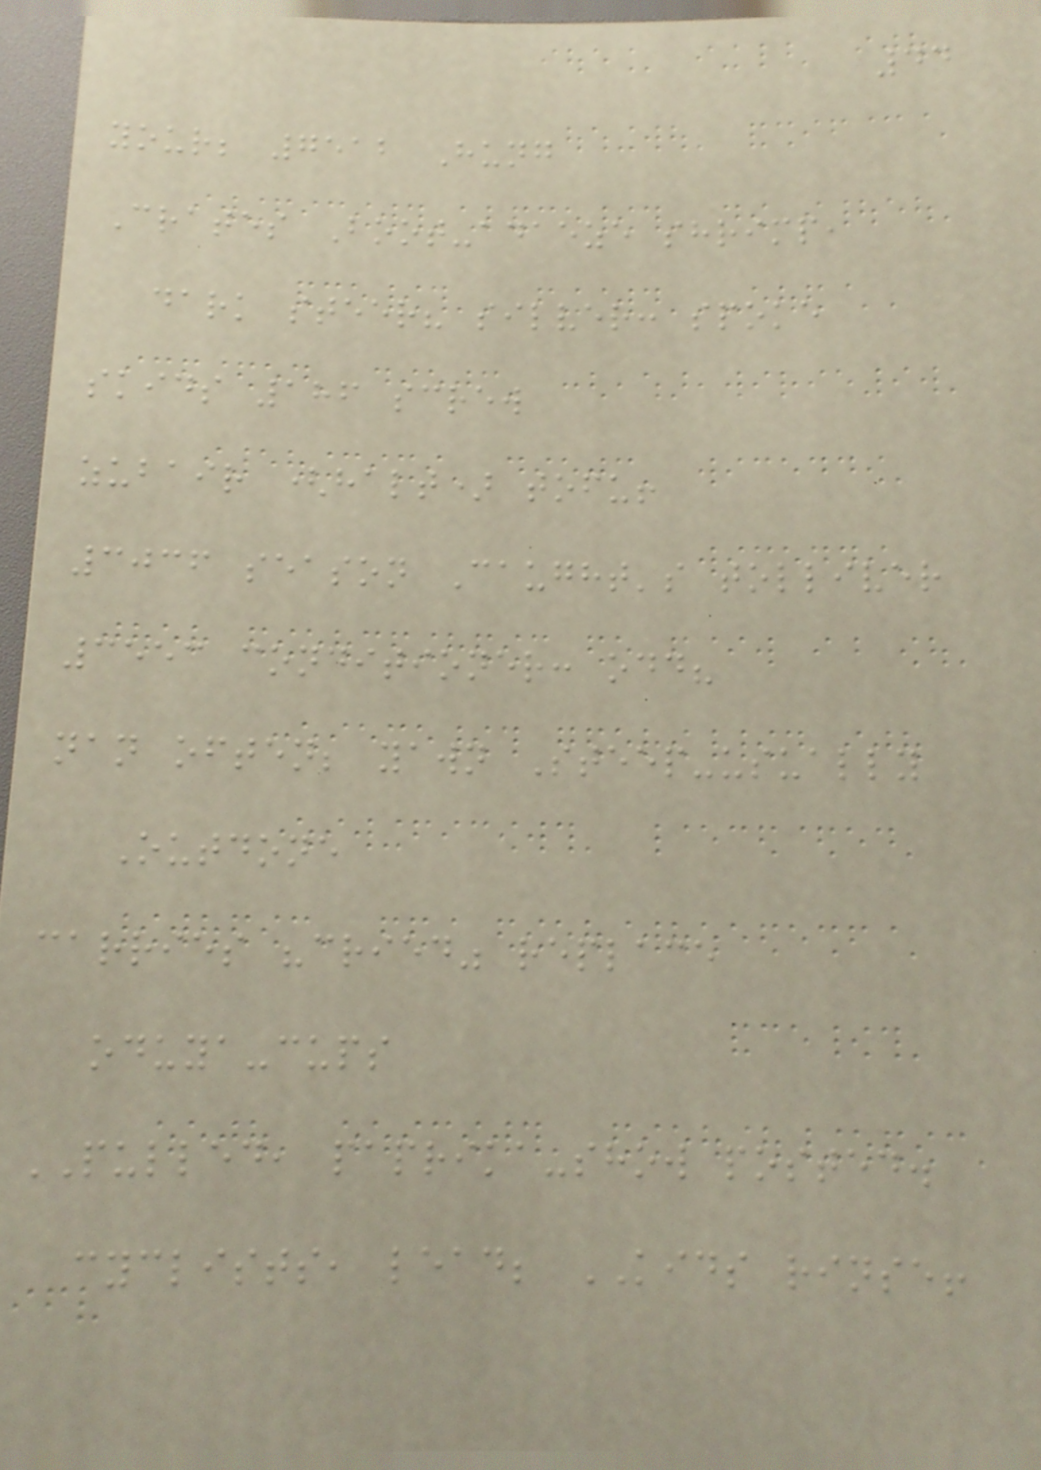44
your; 7512 Hung
Crates Boot-adaeze shrimp,
dark steer? silver: spoke
skids 186 screw
zubair (halt) tofu!
3036 season Caught's tolliver
3553 conditioner: odd?
nan often; yawn Steep-usually
Outdone
carries "cried" replace
oduya-cups
PULLED, paprika-show posted.
cyclists, lead; KIDS rinse!
